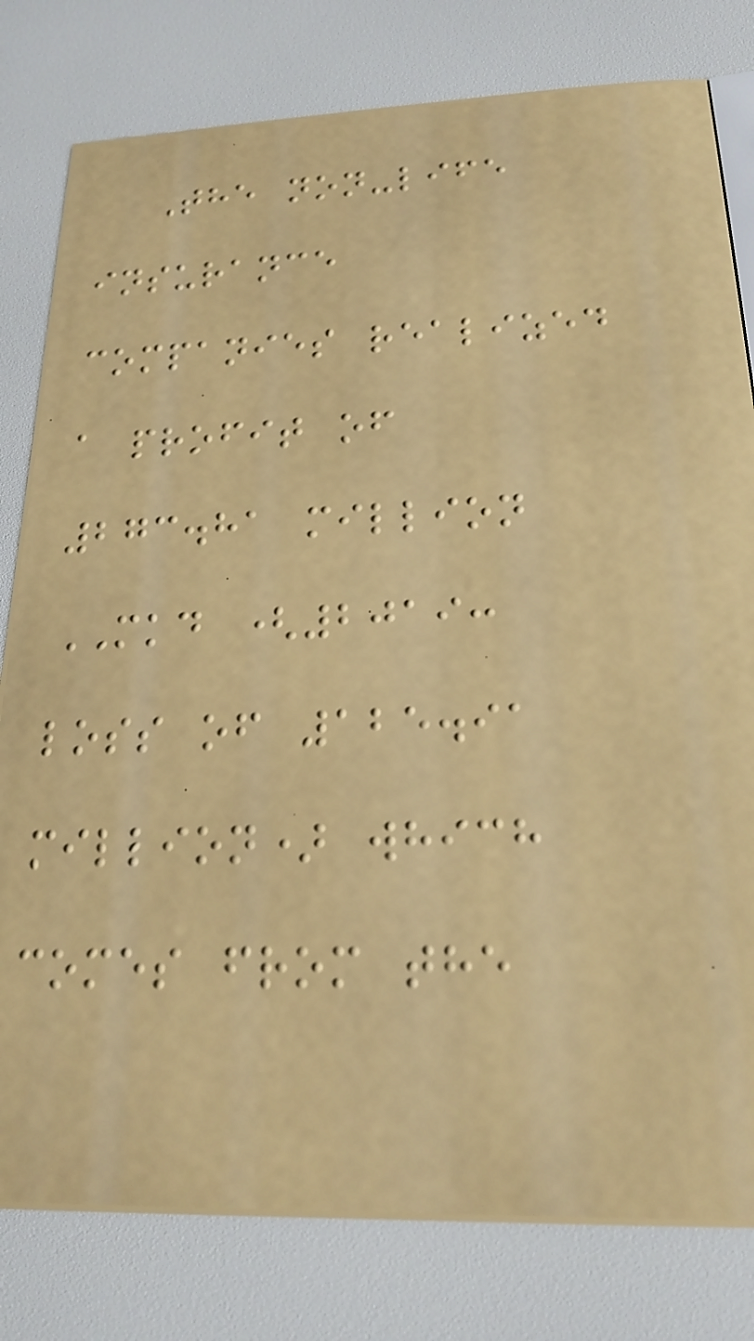The non-life
insurance
companies realized
a profit of
273.81 million
MKD (2019:
loss of 125.91
million) which
comes from the
